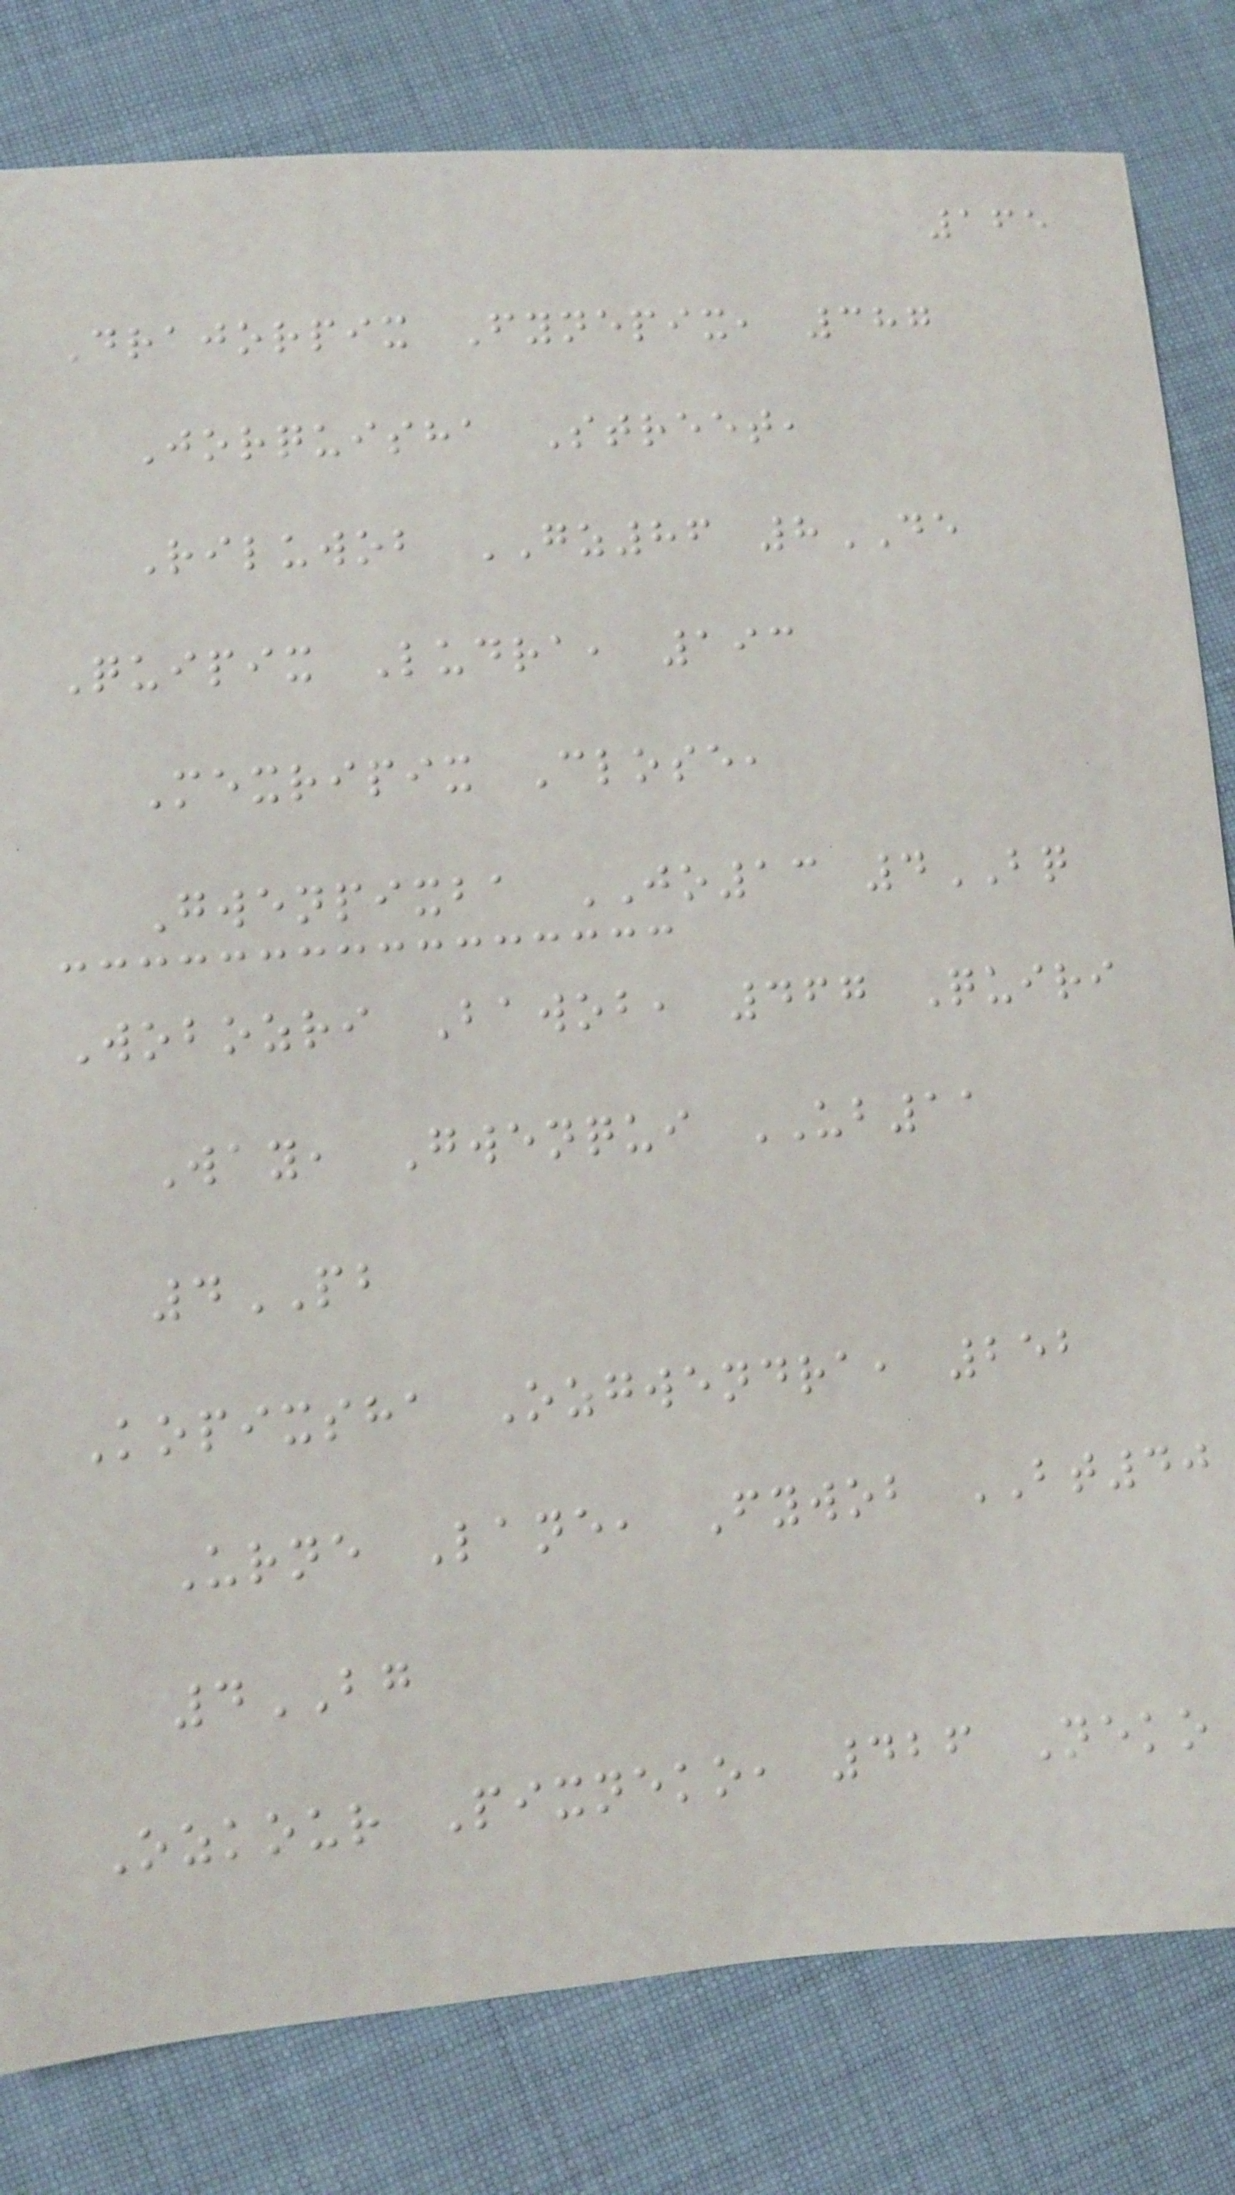165
Drajorpix Fynepix, 387
Jorquisha Street,
Riluwob GZ86 8DE
Quipix Ludra, 193
Mexripix Close,
Gwenpixba JO13 4BQ
Wobozri Bawob, 467 Quiri
Way, Gwenqui UB11
4PB
Kopixsha Ozgwendra, 252
Urne Lane, Fywob BT40
4BG
Ozkour Pixneko, 426 Neko
